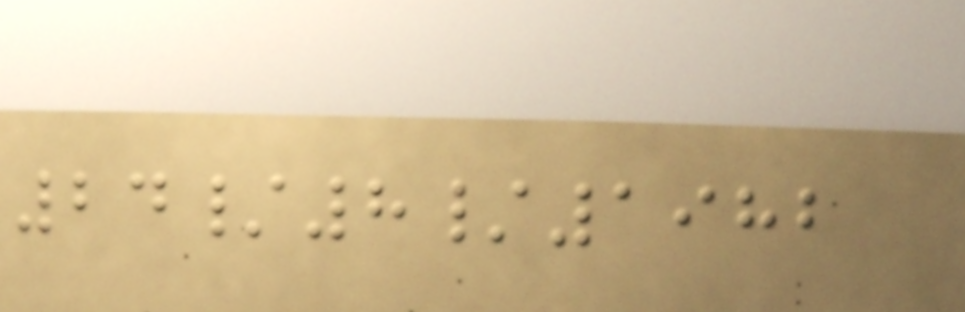24/8/1982
